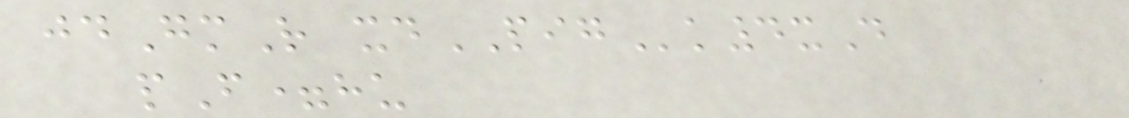jdGmR xdPIGk4xD
pF=hu
